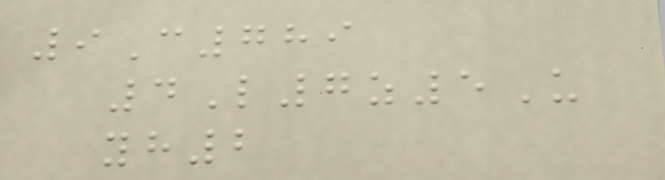9C789
4L7z5U
yh2
